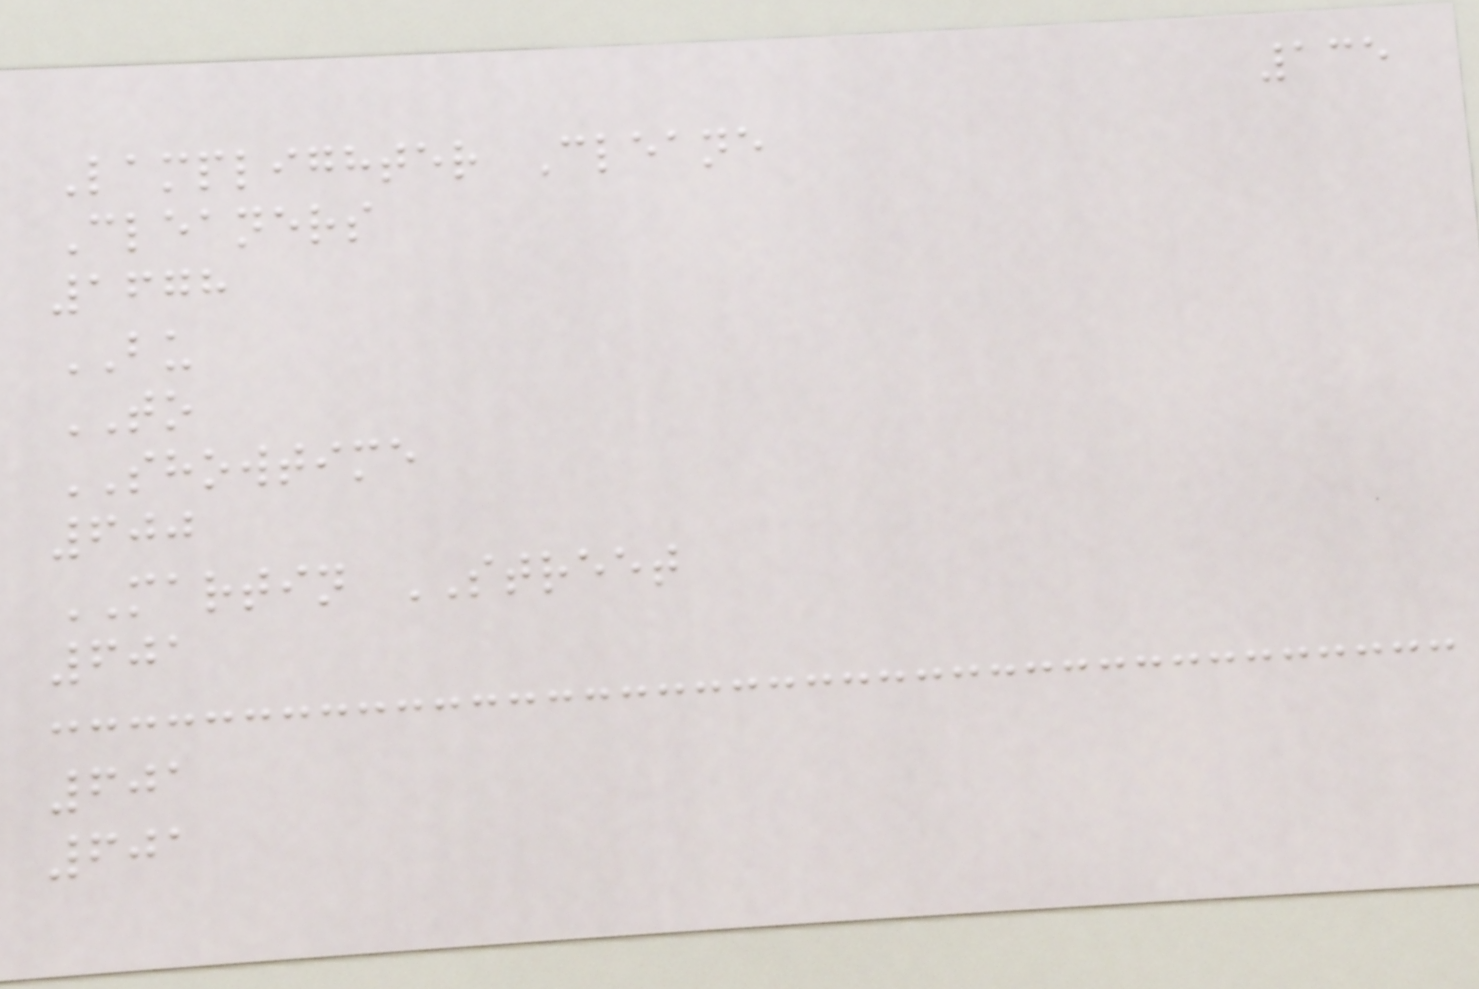135
Lamplighter Cleane
Cleaners
1678
BU
TO
SHOWTIME
600
MARTIN STREET
601
601
601
